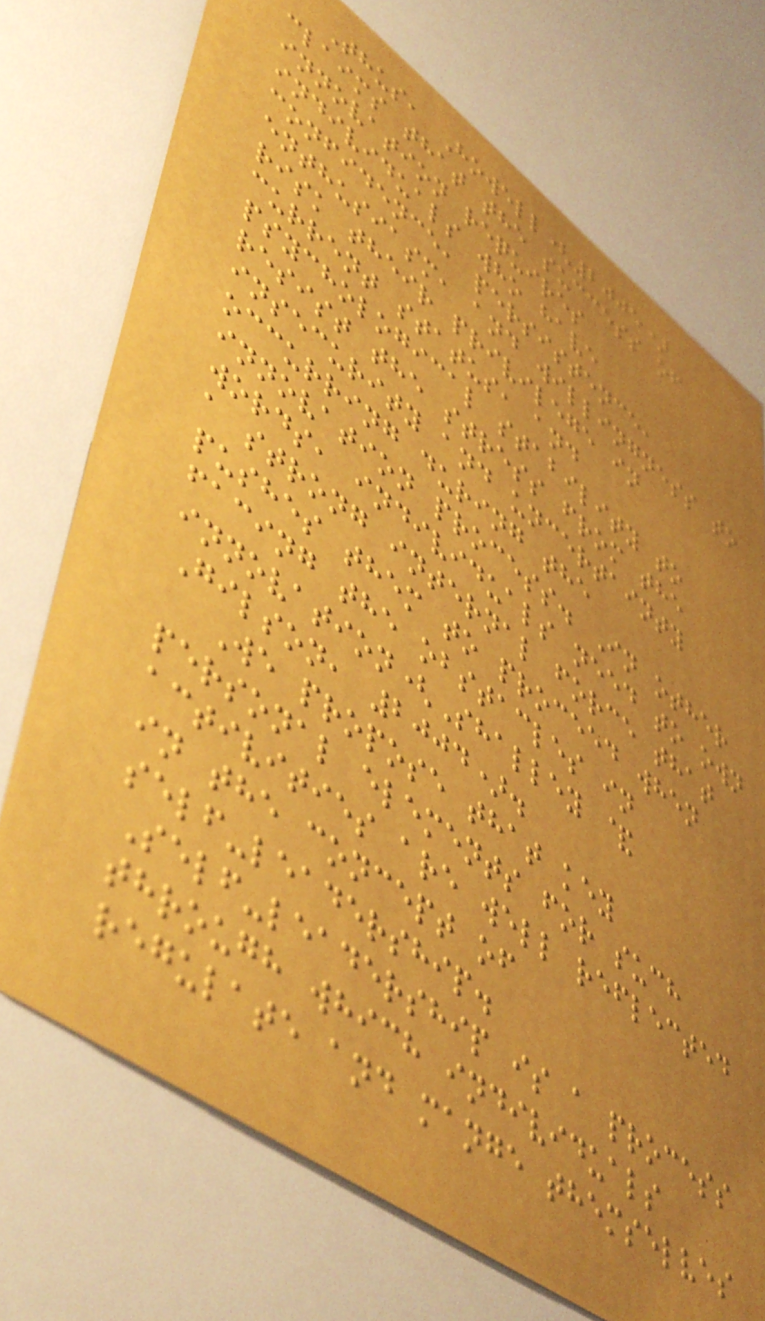Thus, Howell(2005)
claims that the success of
innovation requires
individuals who have
confidence, persistence,
enthusiasm, and willingness to
risk their privilege in
current status, and
psychological stability to
resist the stress from the
insecurity and uncertainty
occurring during the
innovation process. In other
words, individuals need to own
a strong internal force that
pushes them to proceed when
facing the obstacles in
innovation(Shalley &
Gilson, 2004).
We propose that key
personal elements for such
activities are well reflected
in the concept of
self-leadership.
Self-leadership is a process
through which individuals
regulate and mange themselves
